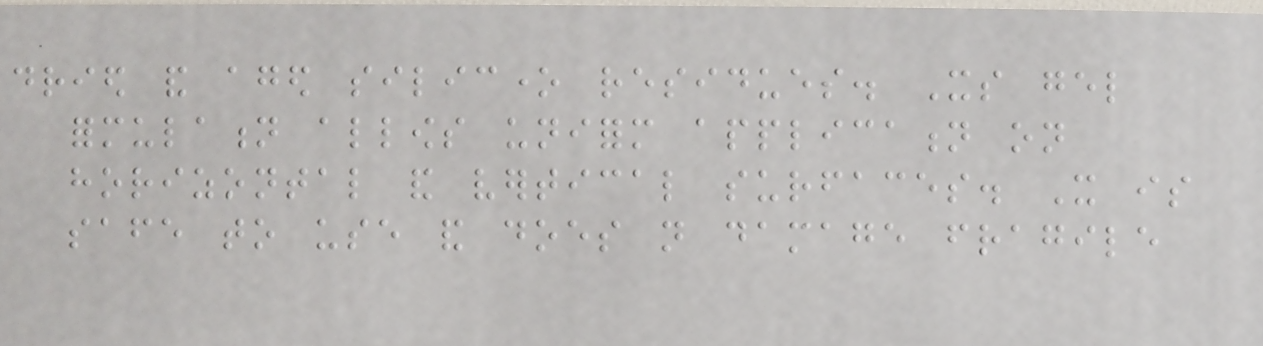dried and aged silicone residues. Its gel
formulation allows uniform application on
horizontal and vertical surfaces. It is
safe to use and does not damage fragile
